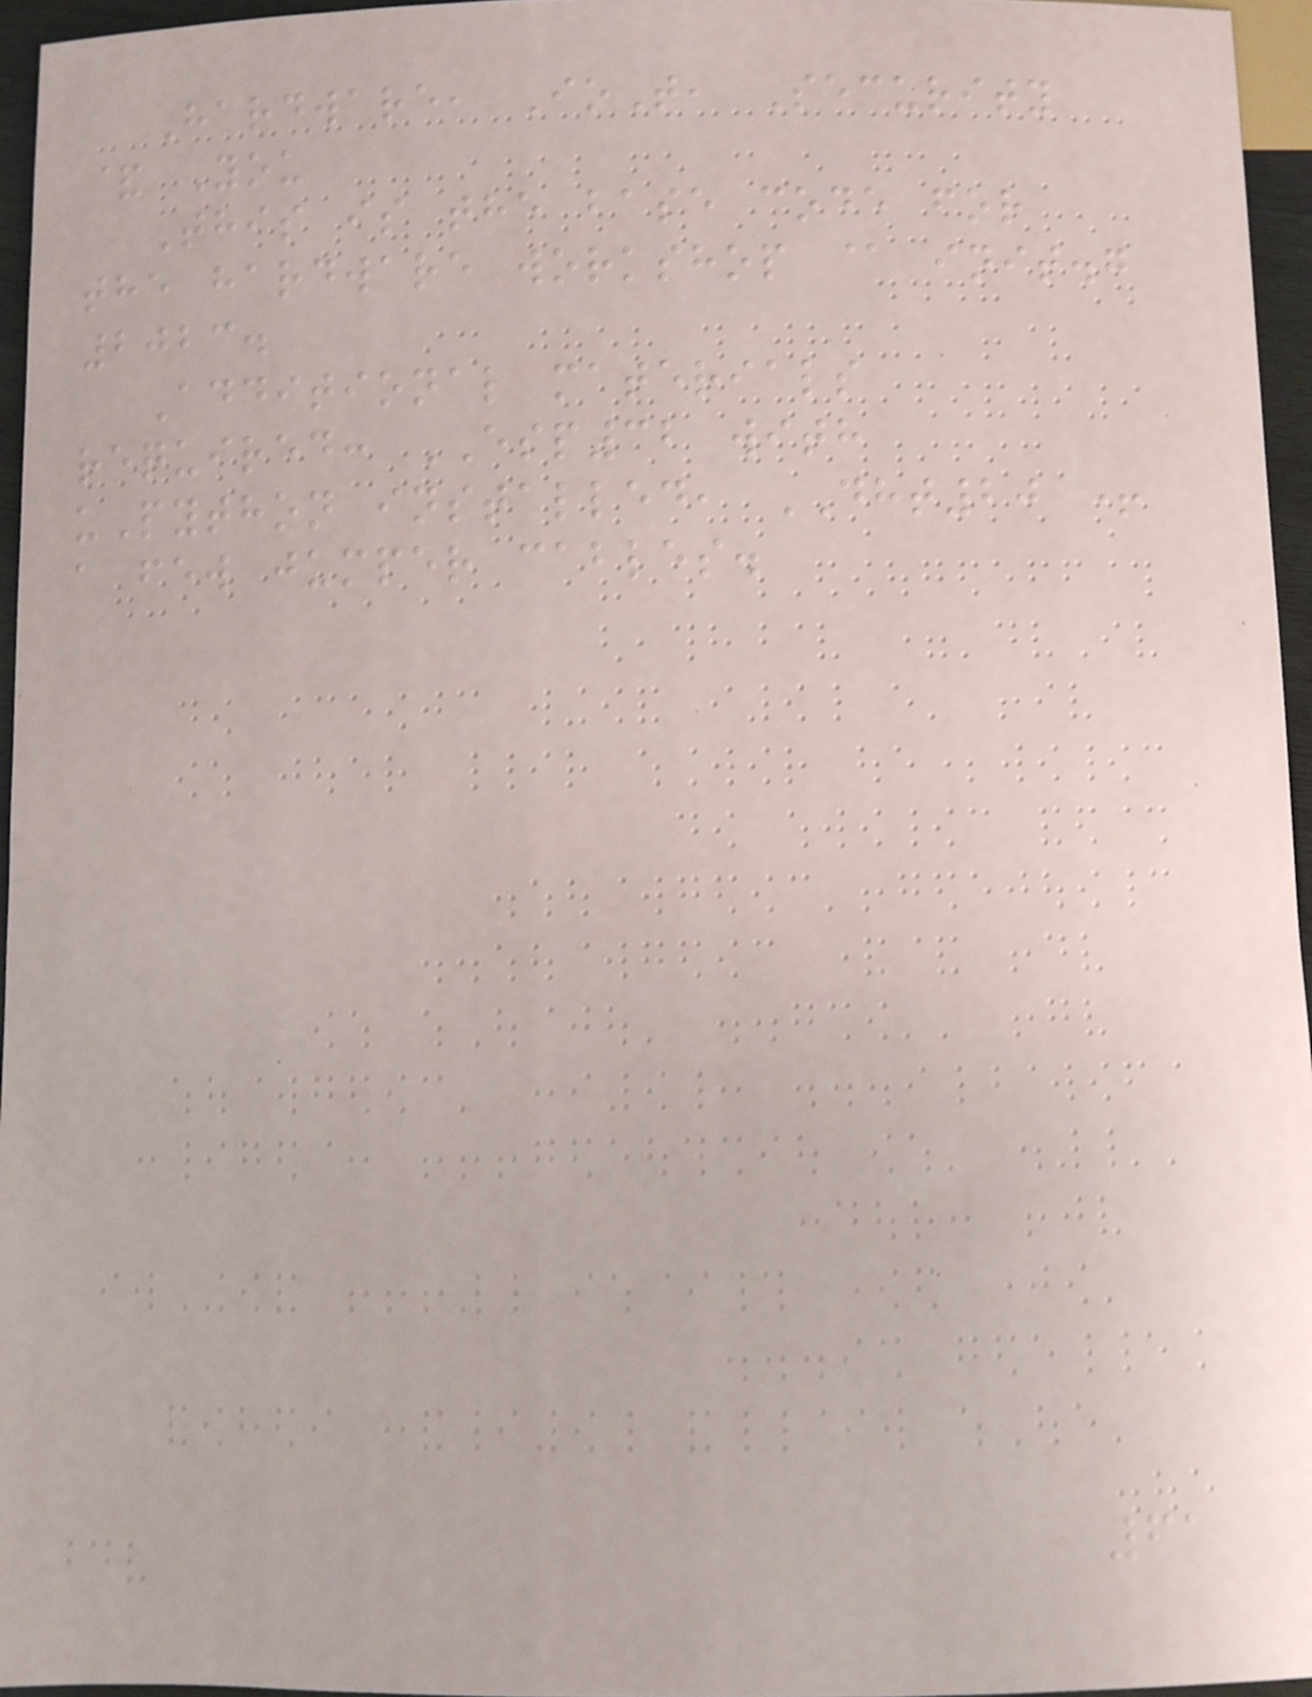Hardware, IoT, Security
& You
This is the base code for
the hardware workshop @ init.g
2023.
Additional materials
required: ESP32 with
uPython installed, DHT20 +
a few jumper cables.
61
